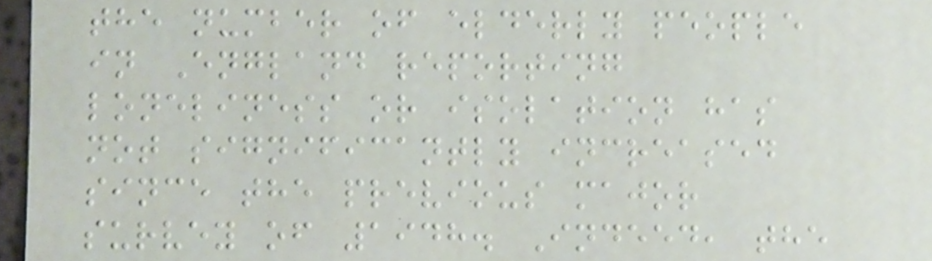the number of elderly people
in England reporting
loneliness or isolation has
not significantly increased
since the previous major
survey of 1948. Indeed, the
